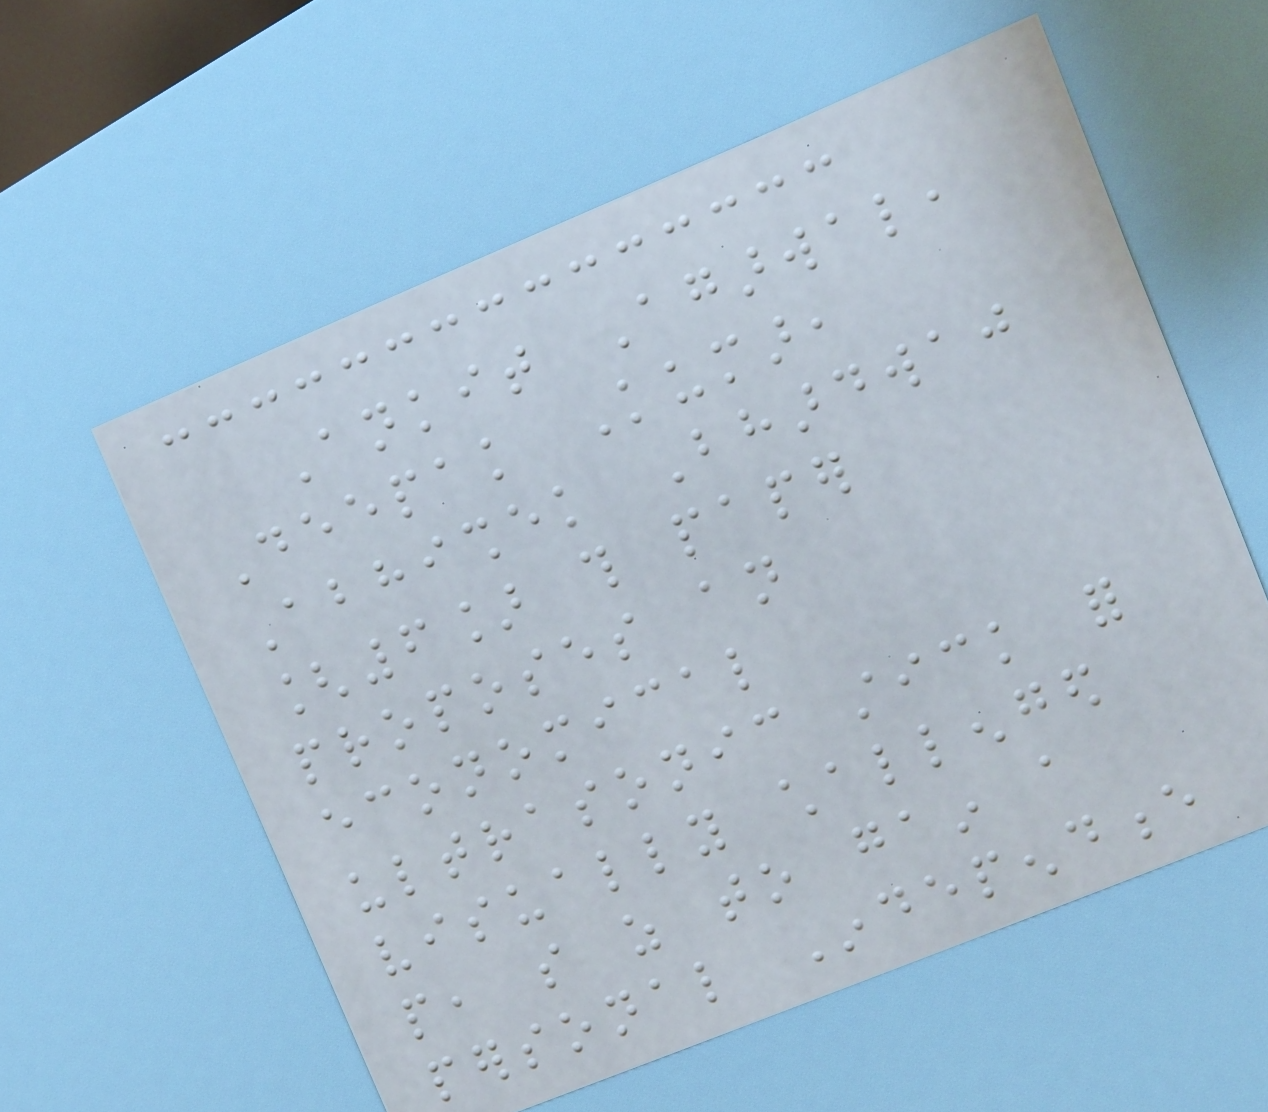Ankit Agarwal,
Deepak Kumar,
Abhishek Bhardwaj
[6] this paper
proposes an
economical
ultrasonic stick for
visually challenged
people, so as to gain a
personal Independence
